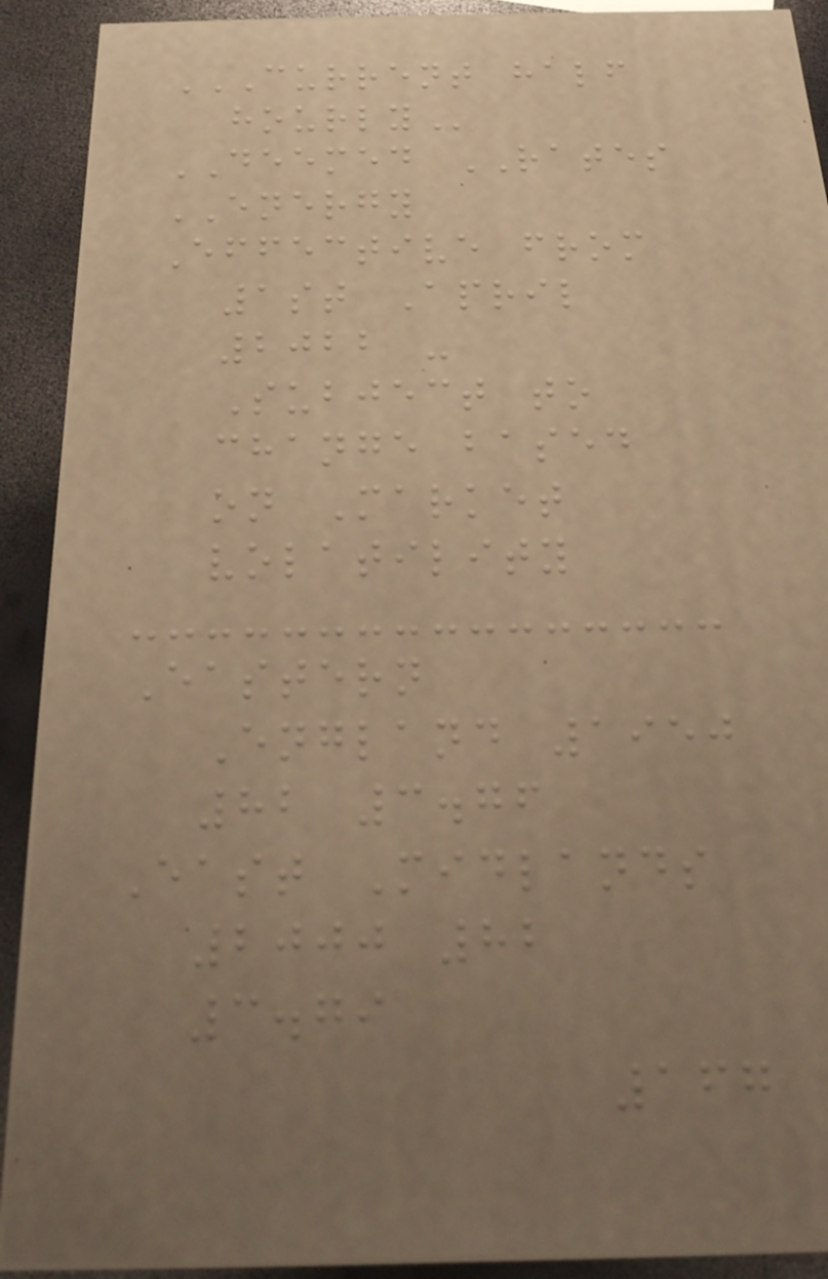CURRENT HALF
HOURLY
DEEMED RATES
ENERGY
Effective from
1st April
2022 -
Subject to
change based
on Market
volatility
Eastern
England 1950
82 3.76
East Midlands
2000 82
3.79
167
